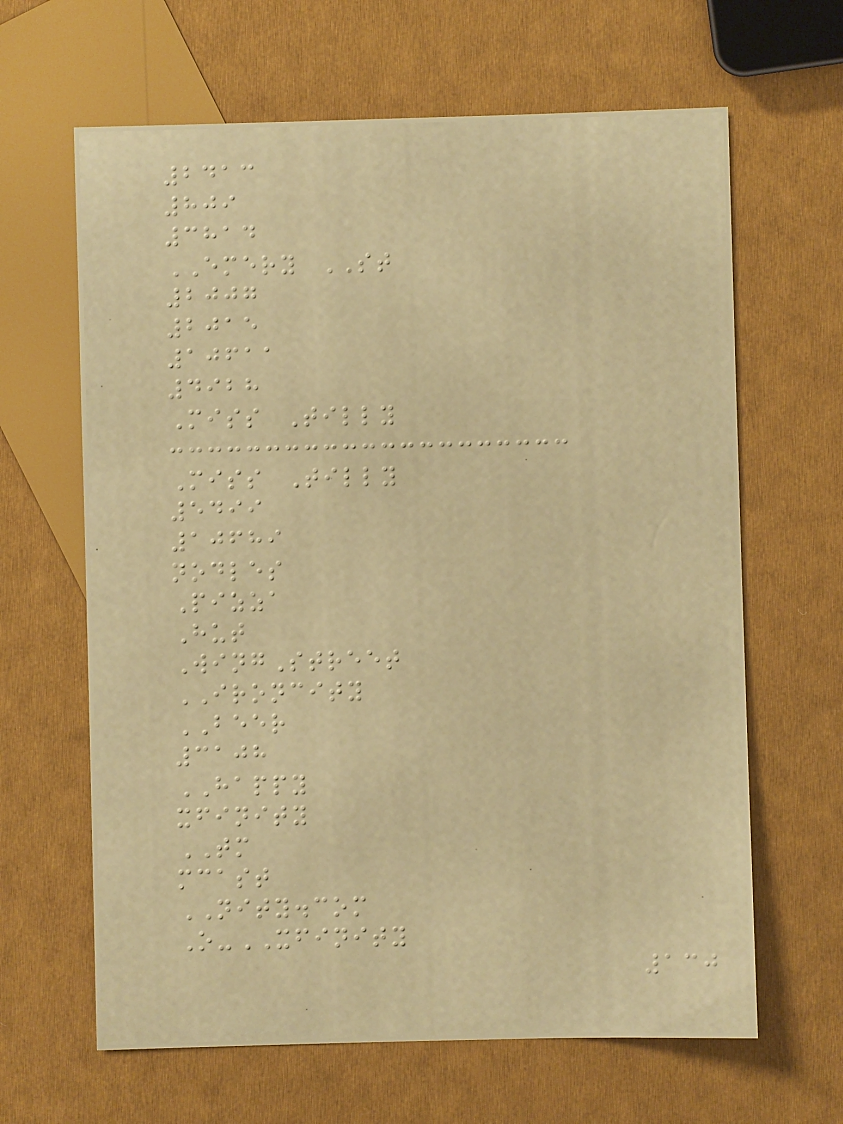2413
809
3814
EMERY ST
2007
2015
10611
4928
Miss Tilly
Miss Tilly
5499
10689
nodles
Pizza
Hut
WingStreet
IRONCITY
BEER
3108
HAPPY
xfinity
TM
mcast
NITY.com
O-XFINITY
130
